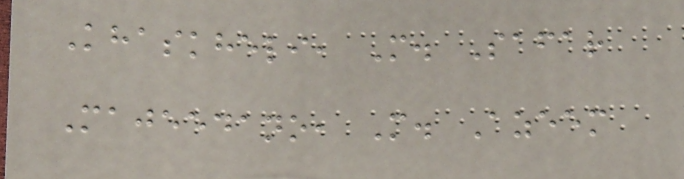Khaskheli, M. Safar
Majeedano, M. Azeem
